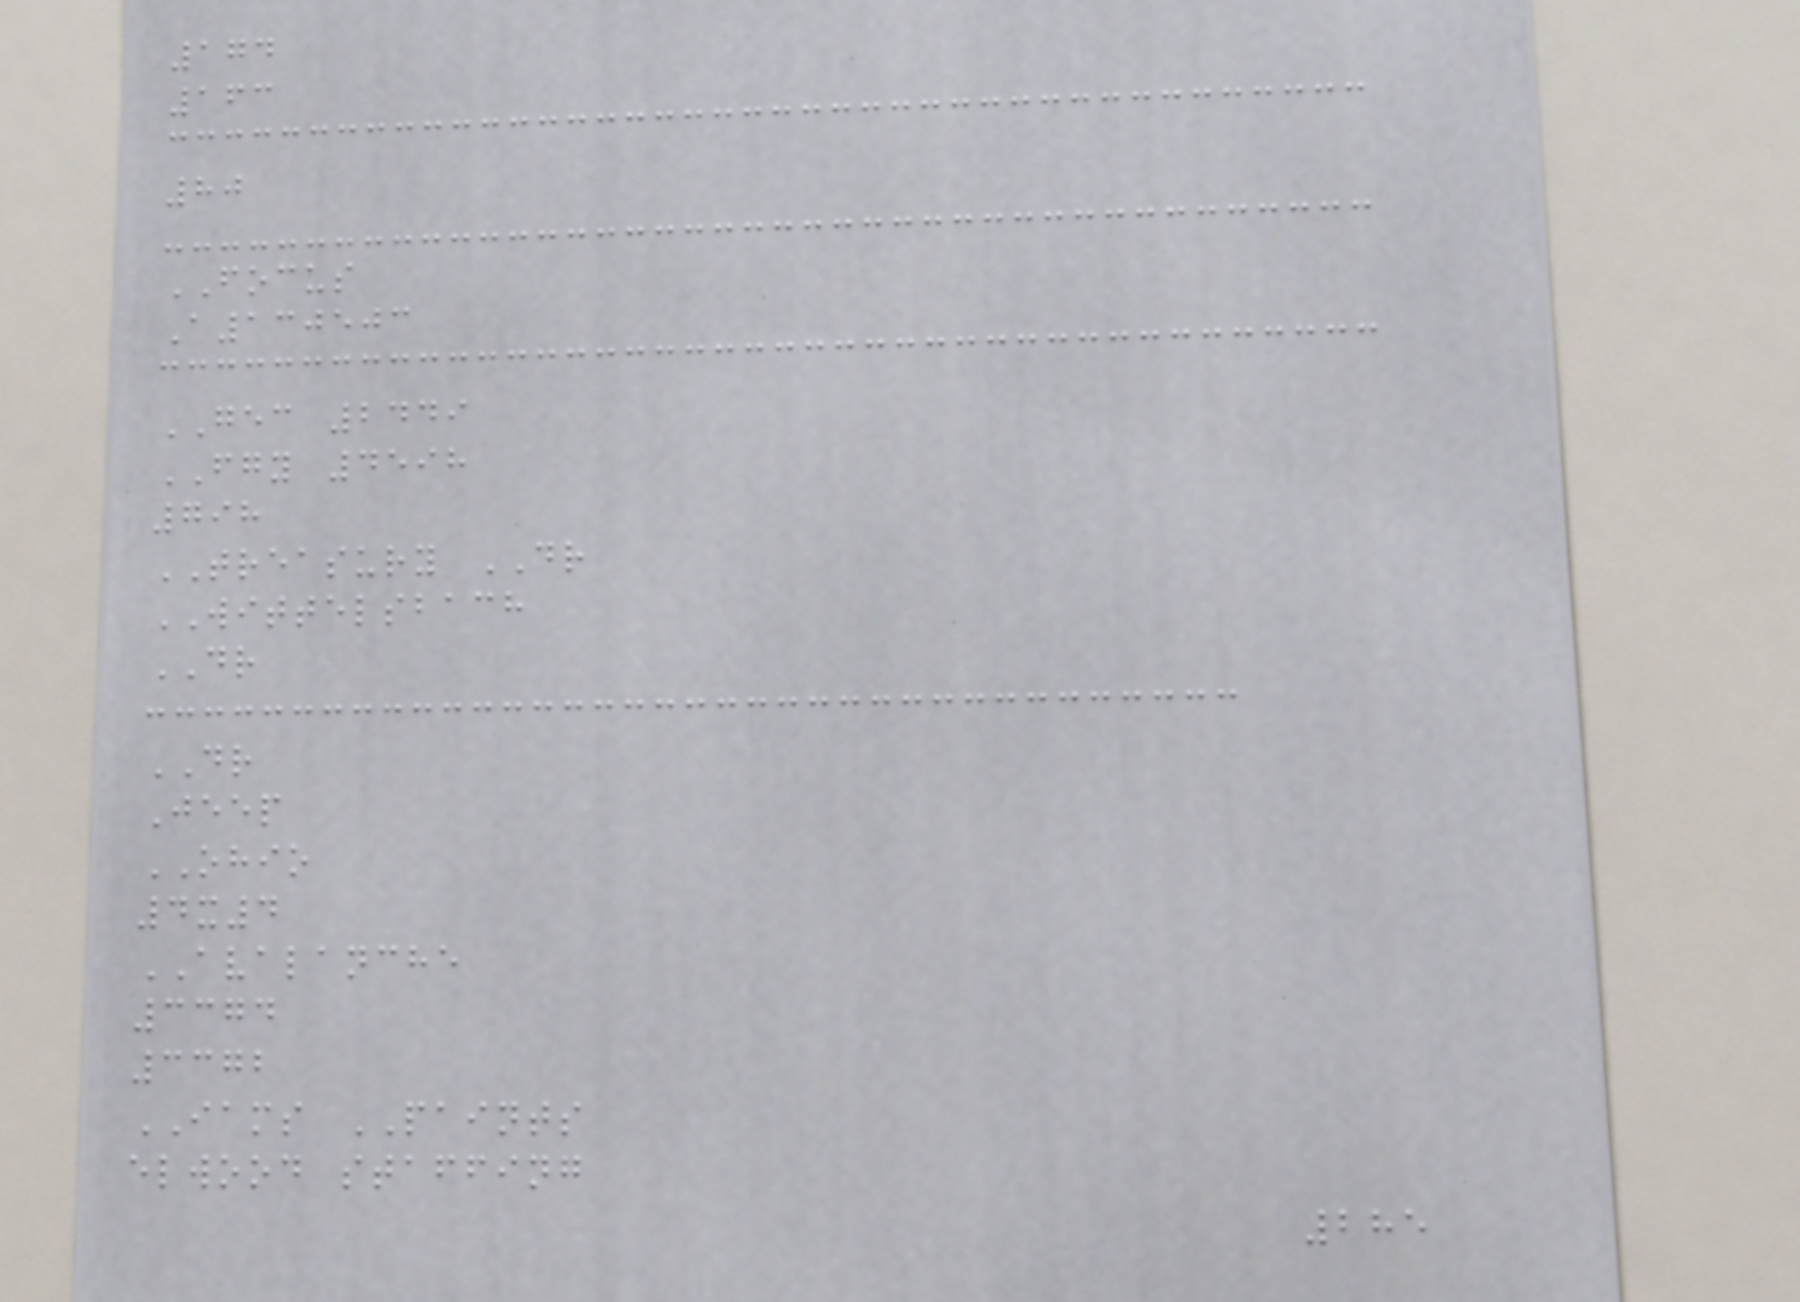174
163
80
FOCUS
A130503
GEC 2449
FGY 4598
798
TREASURY DR
WITTELSBACH
DR
DR
Jeep
OHIO
4x4
AVALANCHE
3374
3372
IAMS PAINTS
elwood staffing
285
